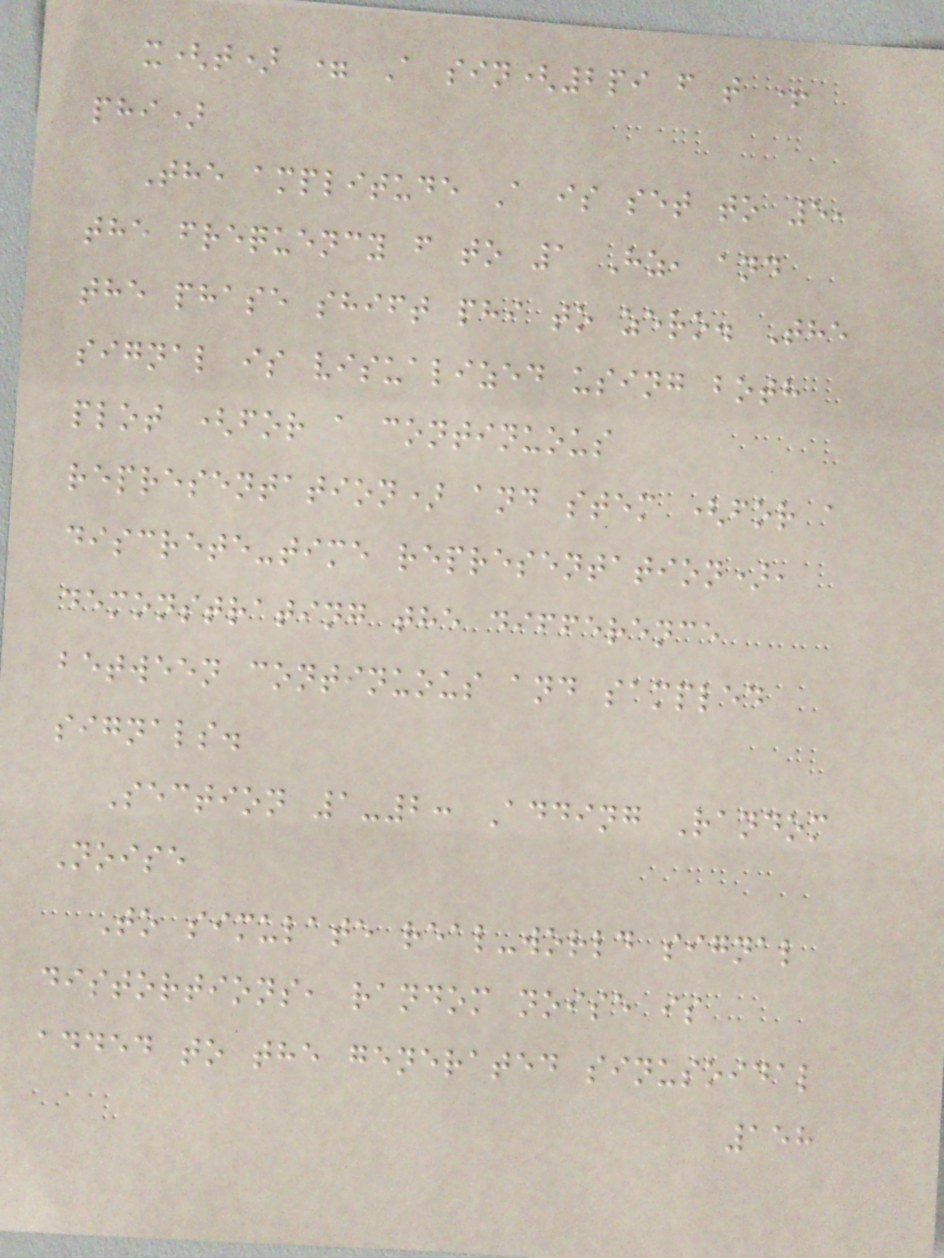x(t) = A sin(2pi f t +
phi)
The amplitude A is set to 5,
the frequency f to 1 Hz, and
the phase shift phi to zero. The
signal is visualized using both
plot (for a continuous
representation) and stem (for a
discrete-time representation),
demonstrating the difference
between continuous and sampled
signals.
Section 1-2: Adding Random
Noise
To simulate real-world signal
distortions, random noise is
added to the generated sinusoidal
158
